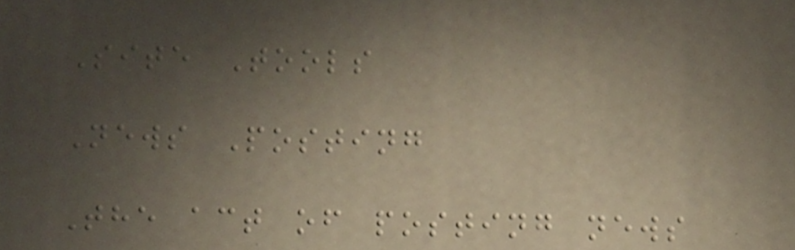Site Tools
News Posting
The act of posting news
